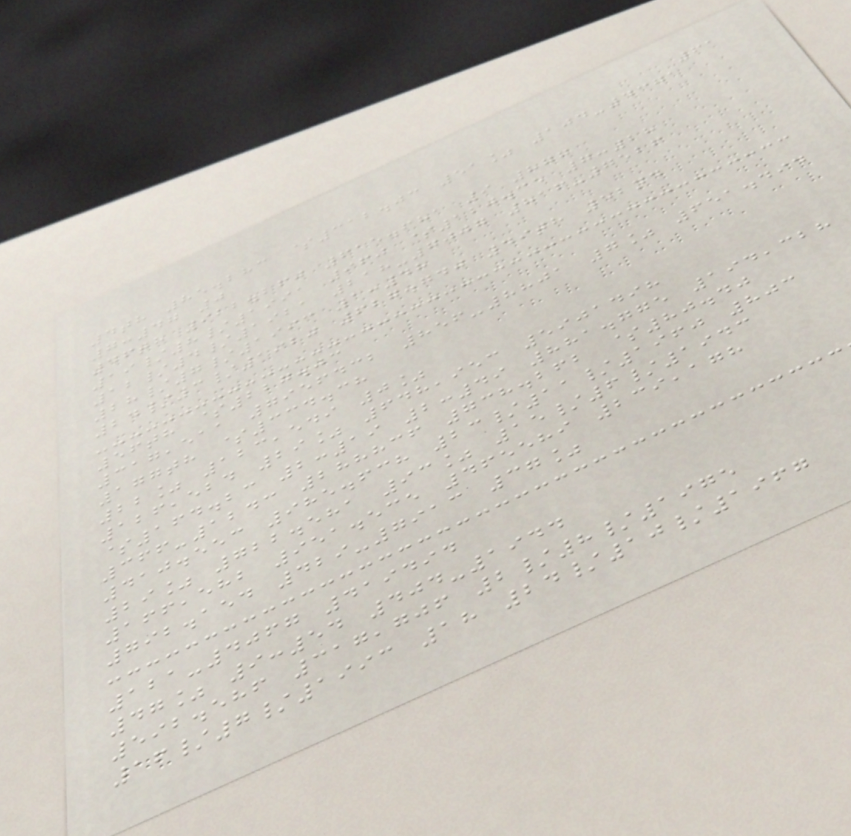61
4th 85.283 $312.03 51% 104-4371
7:47 0
46th 922.260 615.681 9 877
19/8/1991 960 $120.35 7:28
12/4/1921 218-7007 816-7526
28/7/1993 1:48
24/3/1920 627.740 49th 52nd
56th $227.03
317,511 7956432 856-8801 7% 651.494
177th $334.38
22% 123,549 0%
126,524 29% 648,953 5901498
$164.23 2:19 2:49 881.775 194,328
366-1243 288836 738.262 $80.40
410.553 985.638 23/11/1960 803
29% 722.581 93% 15/6/1943
166,582 951.535 465589 239,178
792.154 429-7913 37%
121-4067 419494
47% 9:54 404-1944
592.586 317,706 2/8/1975
16/7/1993 18 24/10/1967
